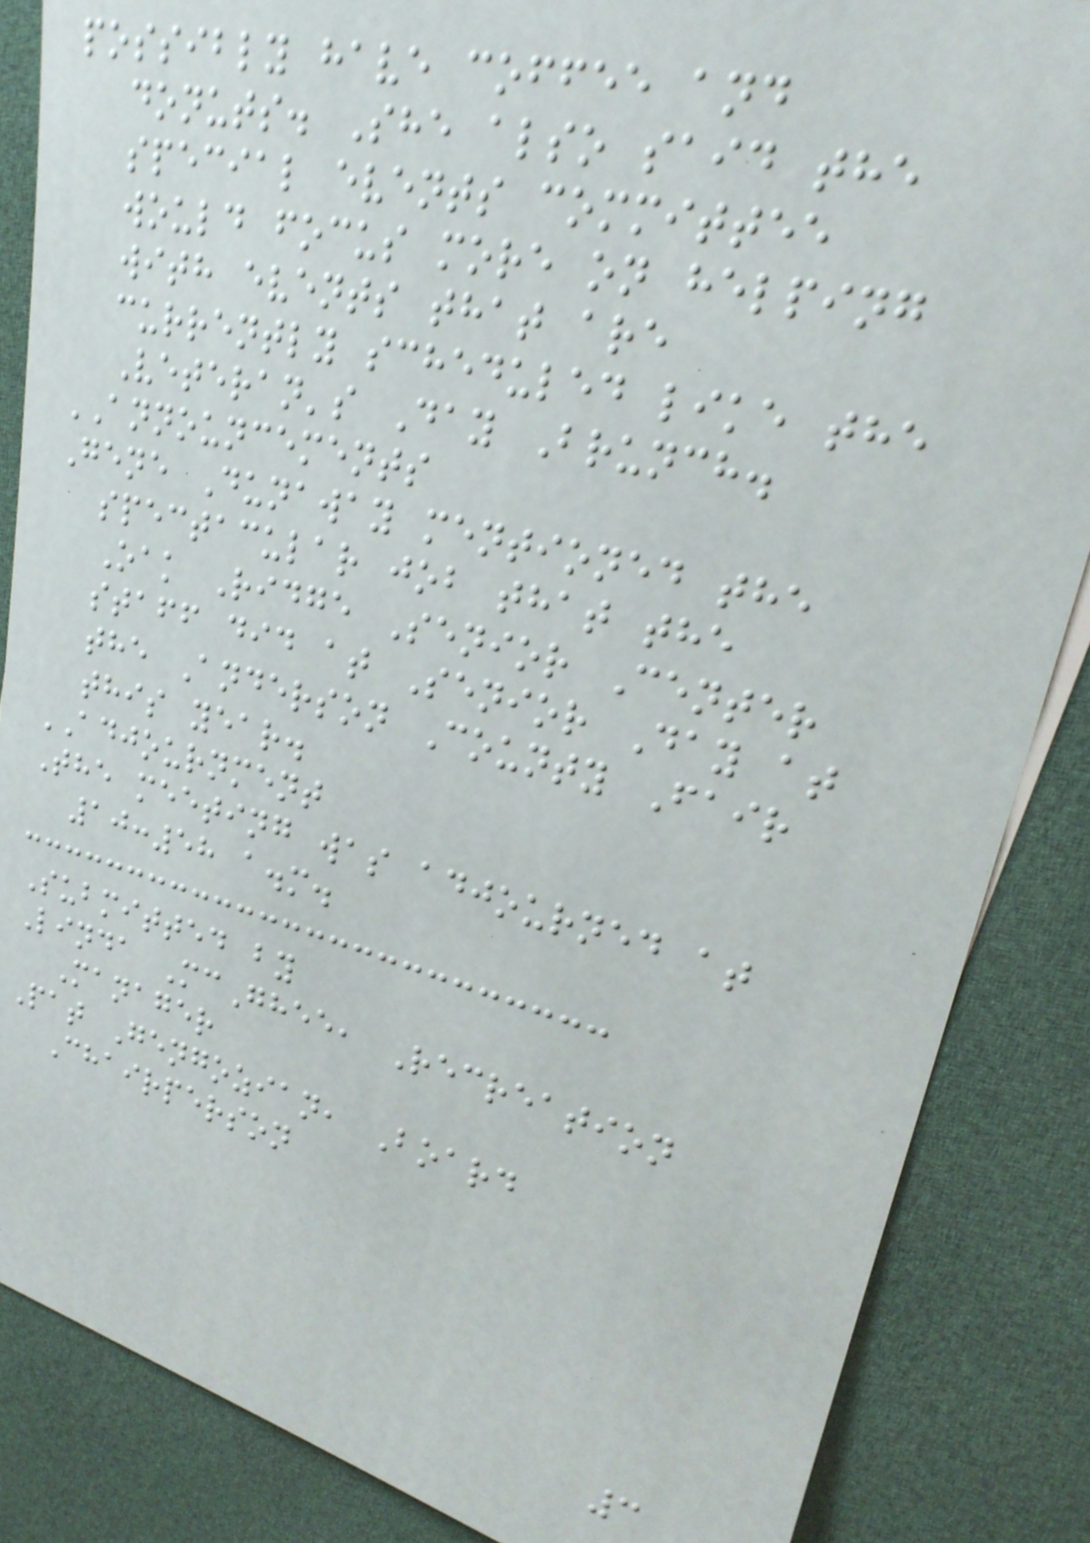possibly have coffee and
donuts. She also said the
special events committee
would focus more on helping
with events that are
currently scheduled like the
Veteran's Day Brunch.
ANNOUNCEMENTS
Gene Dunaway mentioned the
spectacular job that the
Oak Ridge Senior Center
staff did at Senior Day at
the Anderson County Fair
this year.
ADJOURNMENT
The meeting was adjourned at
10:58 a.m.
Submitted by
Linda McGhee, Recreation
Manager
Pat Gengozian, Board
Chairperson
3
